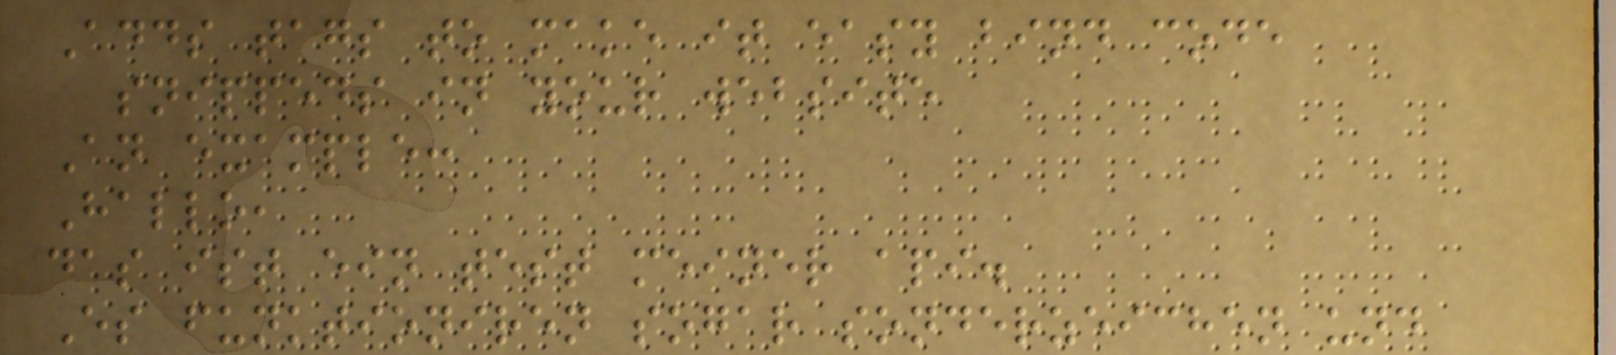Adds tags to make it easy bind code
snippeds in your website
An example:
Hallo,
das ist ein test meiner api.
Es funktioniren sogar sonderzeichen und
